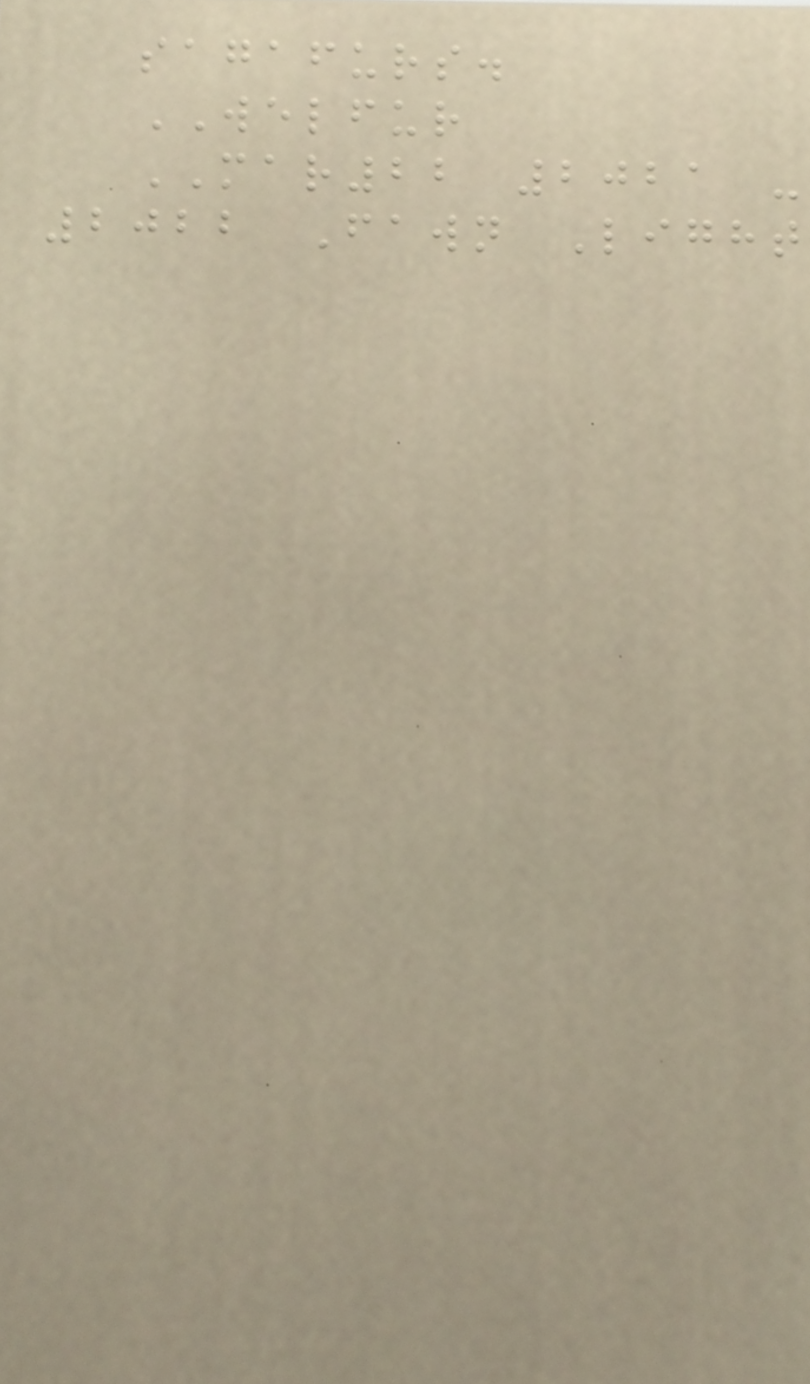sagafurs.
WELFUR
MAR22 2021 -
2022 Fawn Light
